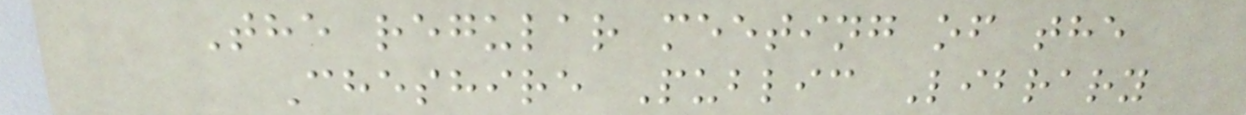The regular meeting of the
Cheshire Public Library
